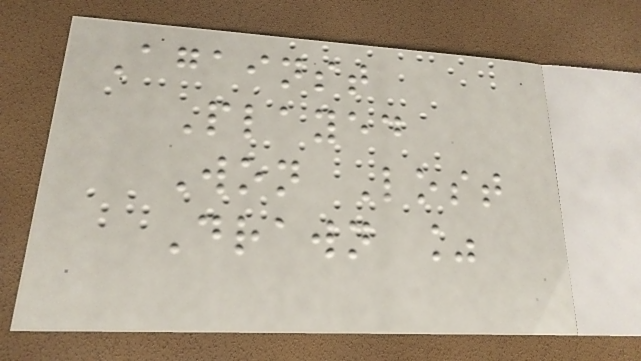Against
Played
Won Lost
Drawn %
